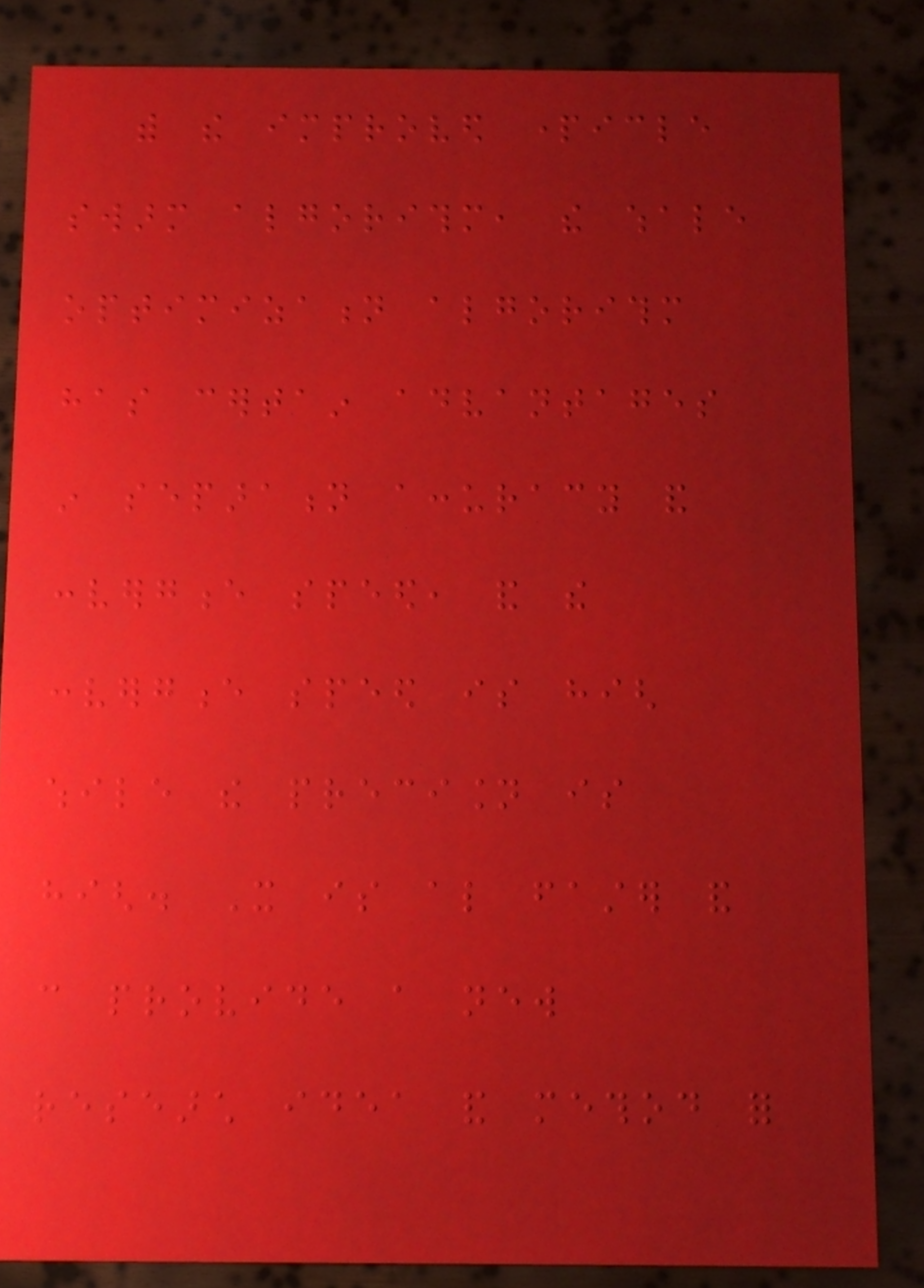with the improved particle
swarm algorithm, the whale
optimization algorithm
has certain advantages
in separation accuracy and
convergence speed, and the
convergence speed is high
while the precision is
high. It is also faster and
can provide a new
research idea and method for
